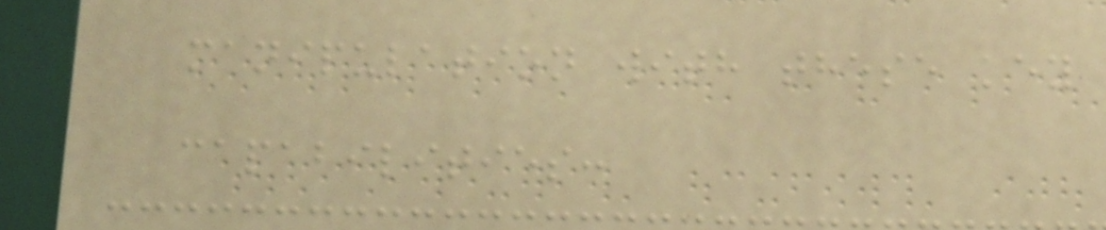manipulation with these key
capabilities:
